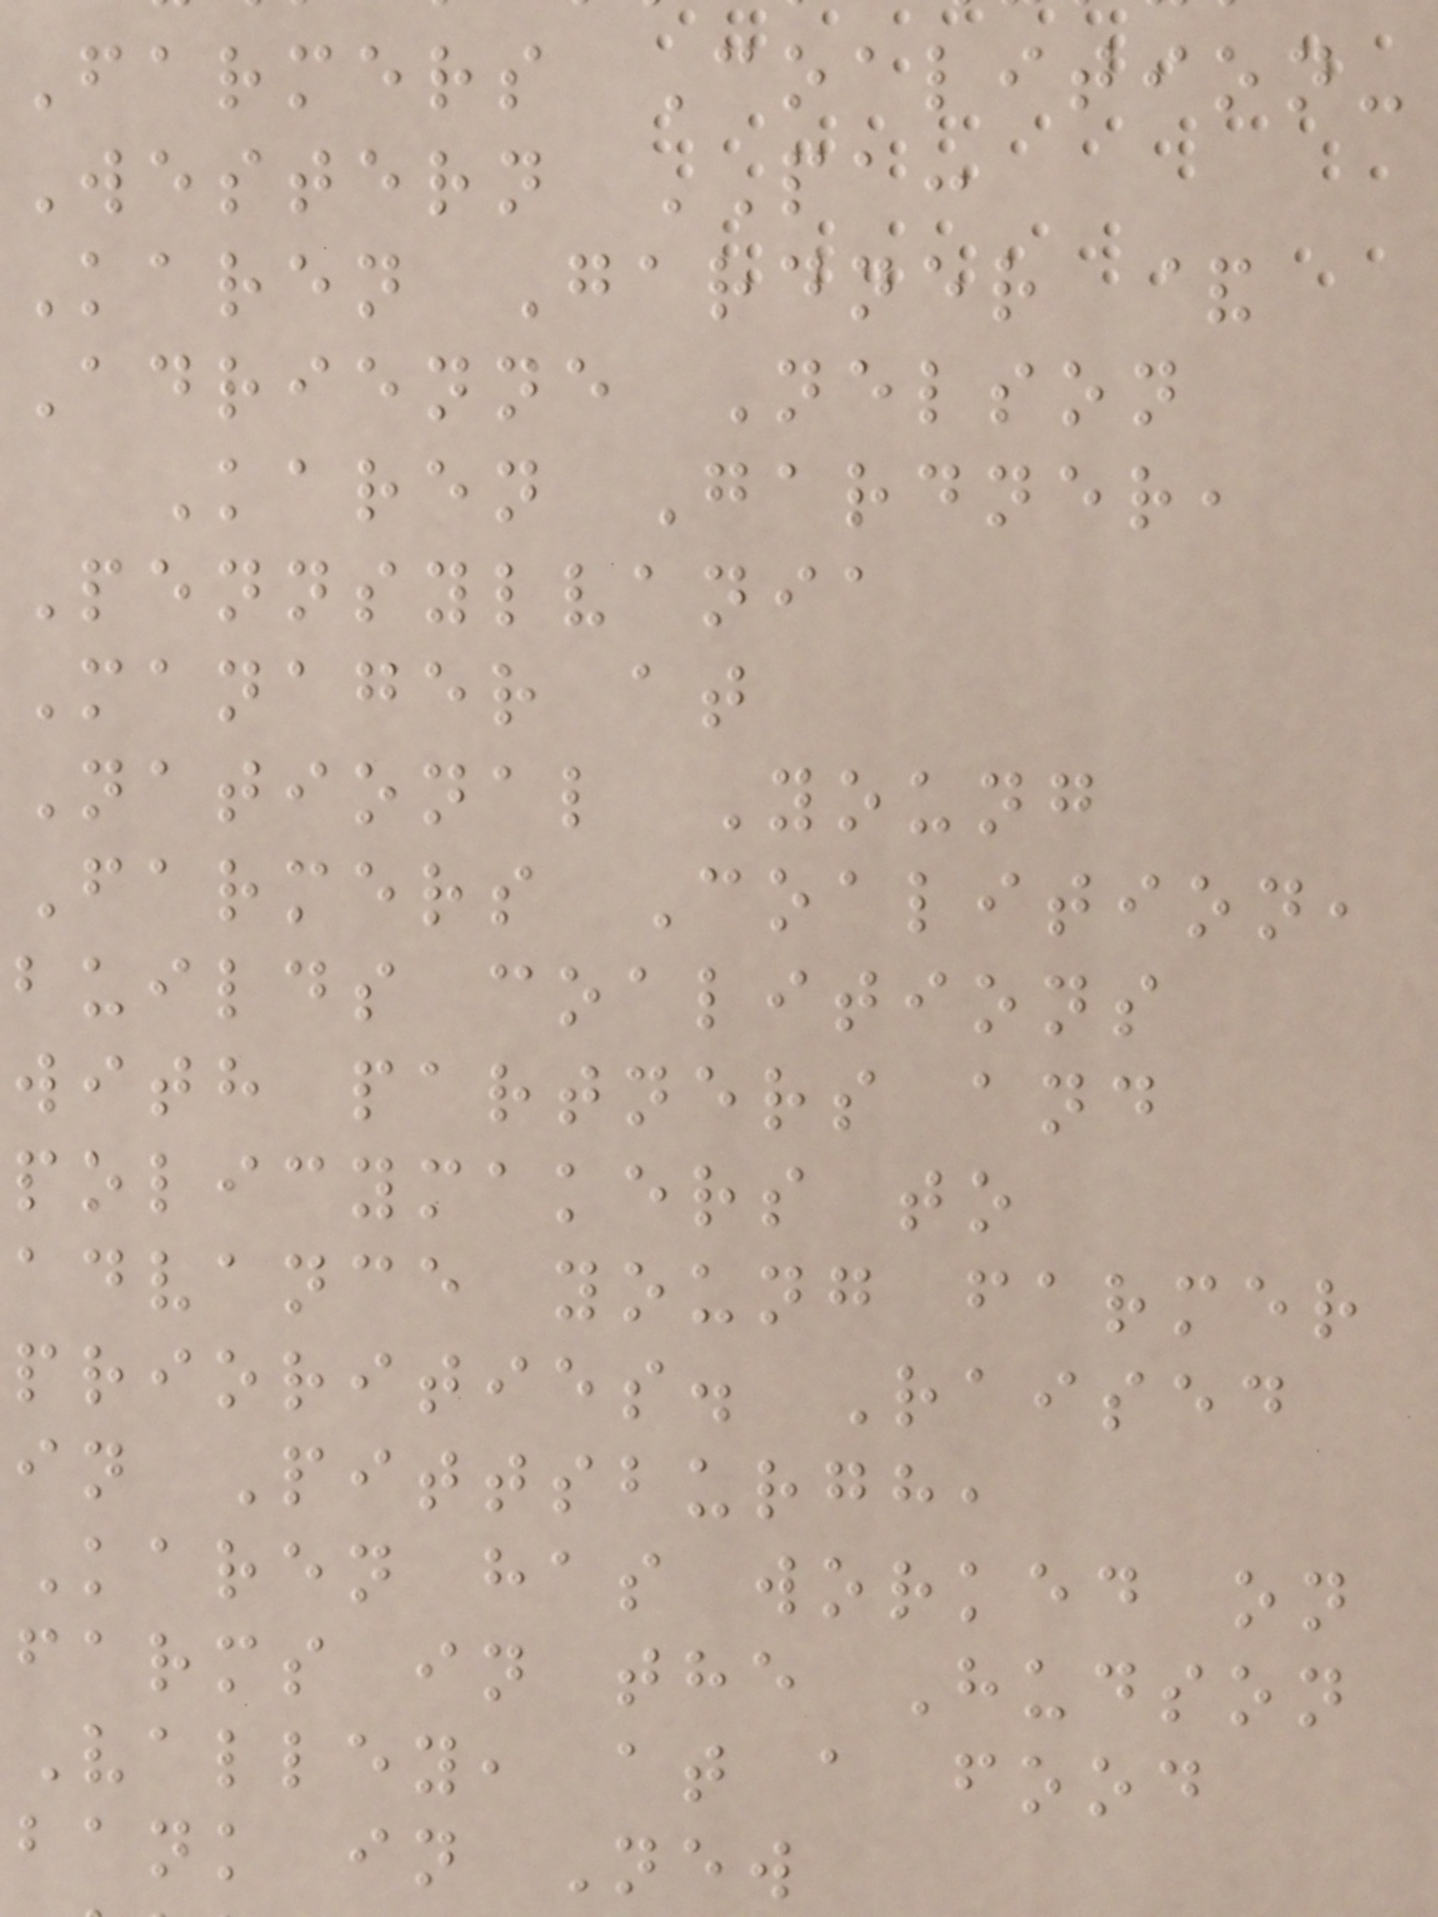Farmers Coalition-
Western PA:
Karen Gardner &
Adrienne Nelson
Karen Gardner,
Pennsylvania
Manager at
National Young
Farmers Coalition,
builds coalitions
with partners and
policymakers to
advance young farmer
priorities. Raised
in Pittsburgh,
Karen has worked on
farms in the Hudson
Valley, at a food
bank in New
